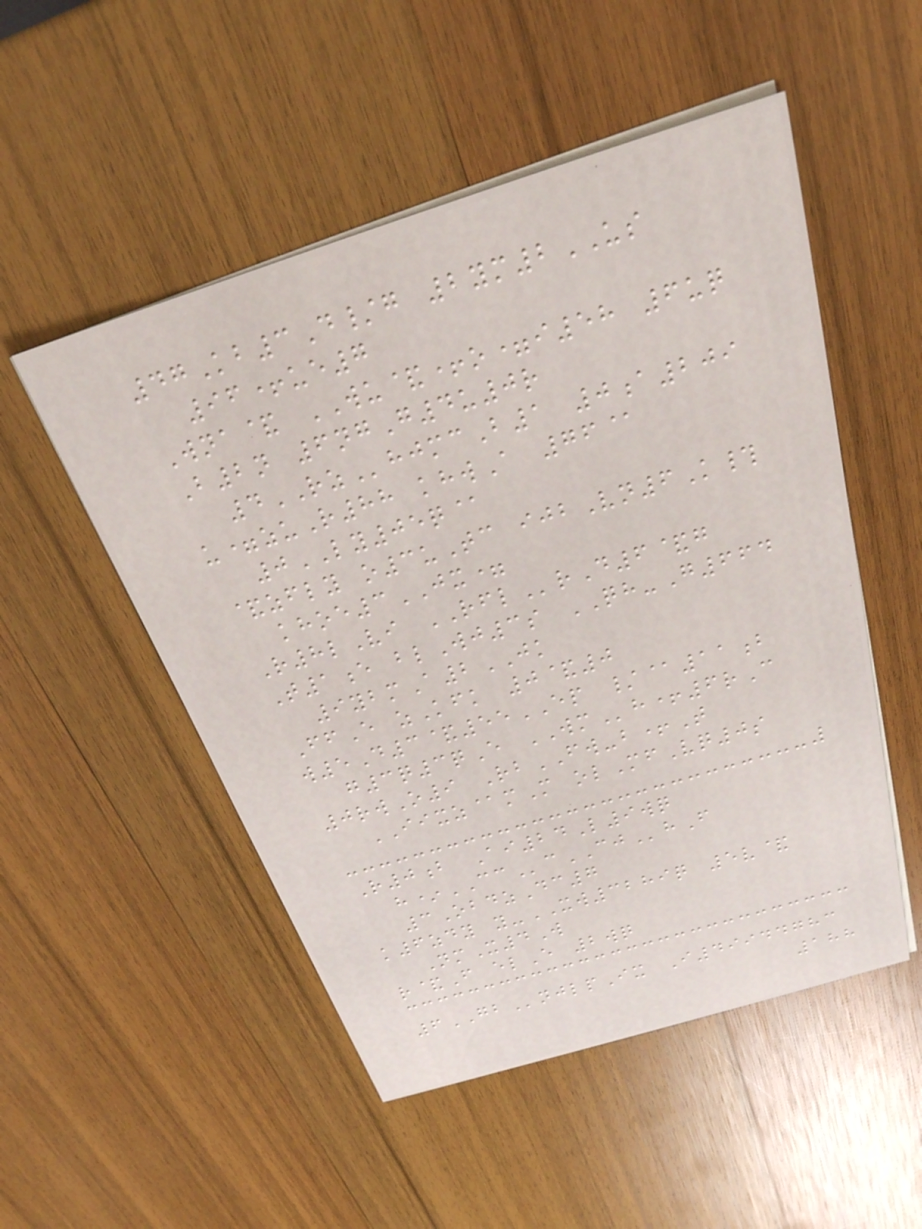47Kb3D/g 2ym2US
96+ue7
Wna& WU&+o=i58 6uq
B2n 6ngG4u0r
4RZhjmcB1 0a209
u=zuR88 khwA 76@
0LY05q@
&zfly o3uTc ijbVn6K#
khoe3JX=
R8lVi RFLrD6&g
T1e blWj3s QH-G664
9ybmA2JK
FfE zKfk 0&0
w5D3&55EP /@11b
g3q3qE WMh+6rC
0rwO9 RbFW-b+T
IIXZ@mM olMfVq0s
R0b Ai24L9wq
h*CCcCJhF
3ObdzDc7
k6zdy y-XW3289q 5v&
NmX4W
r&F elE 2wq
6GBnjlpIx I49944783
188
